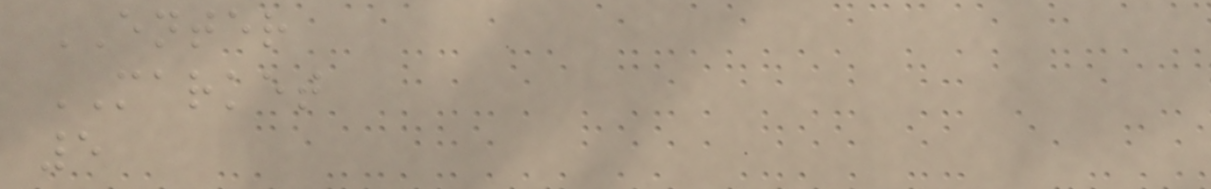ENTER
MARKET
5
